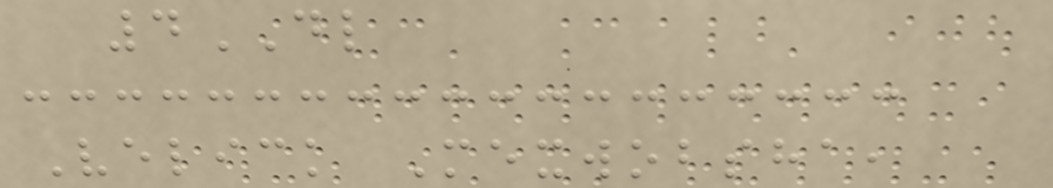4DL
Velick Mexwobsha,
